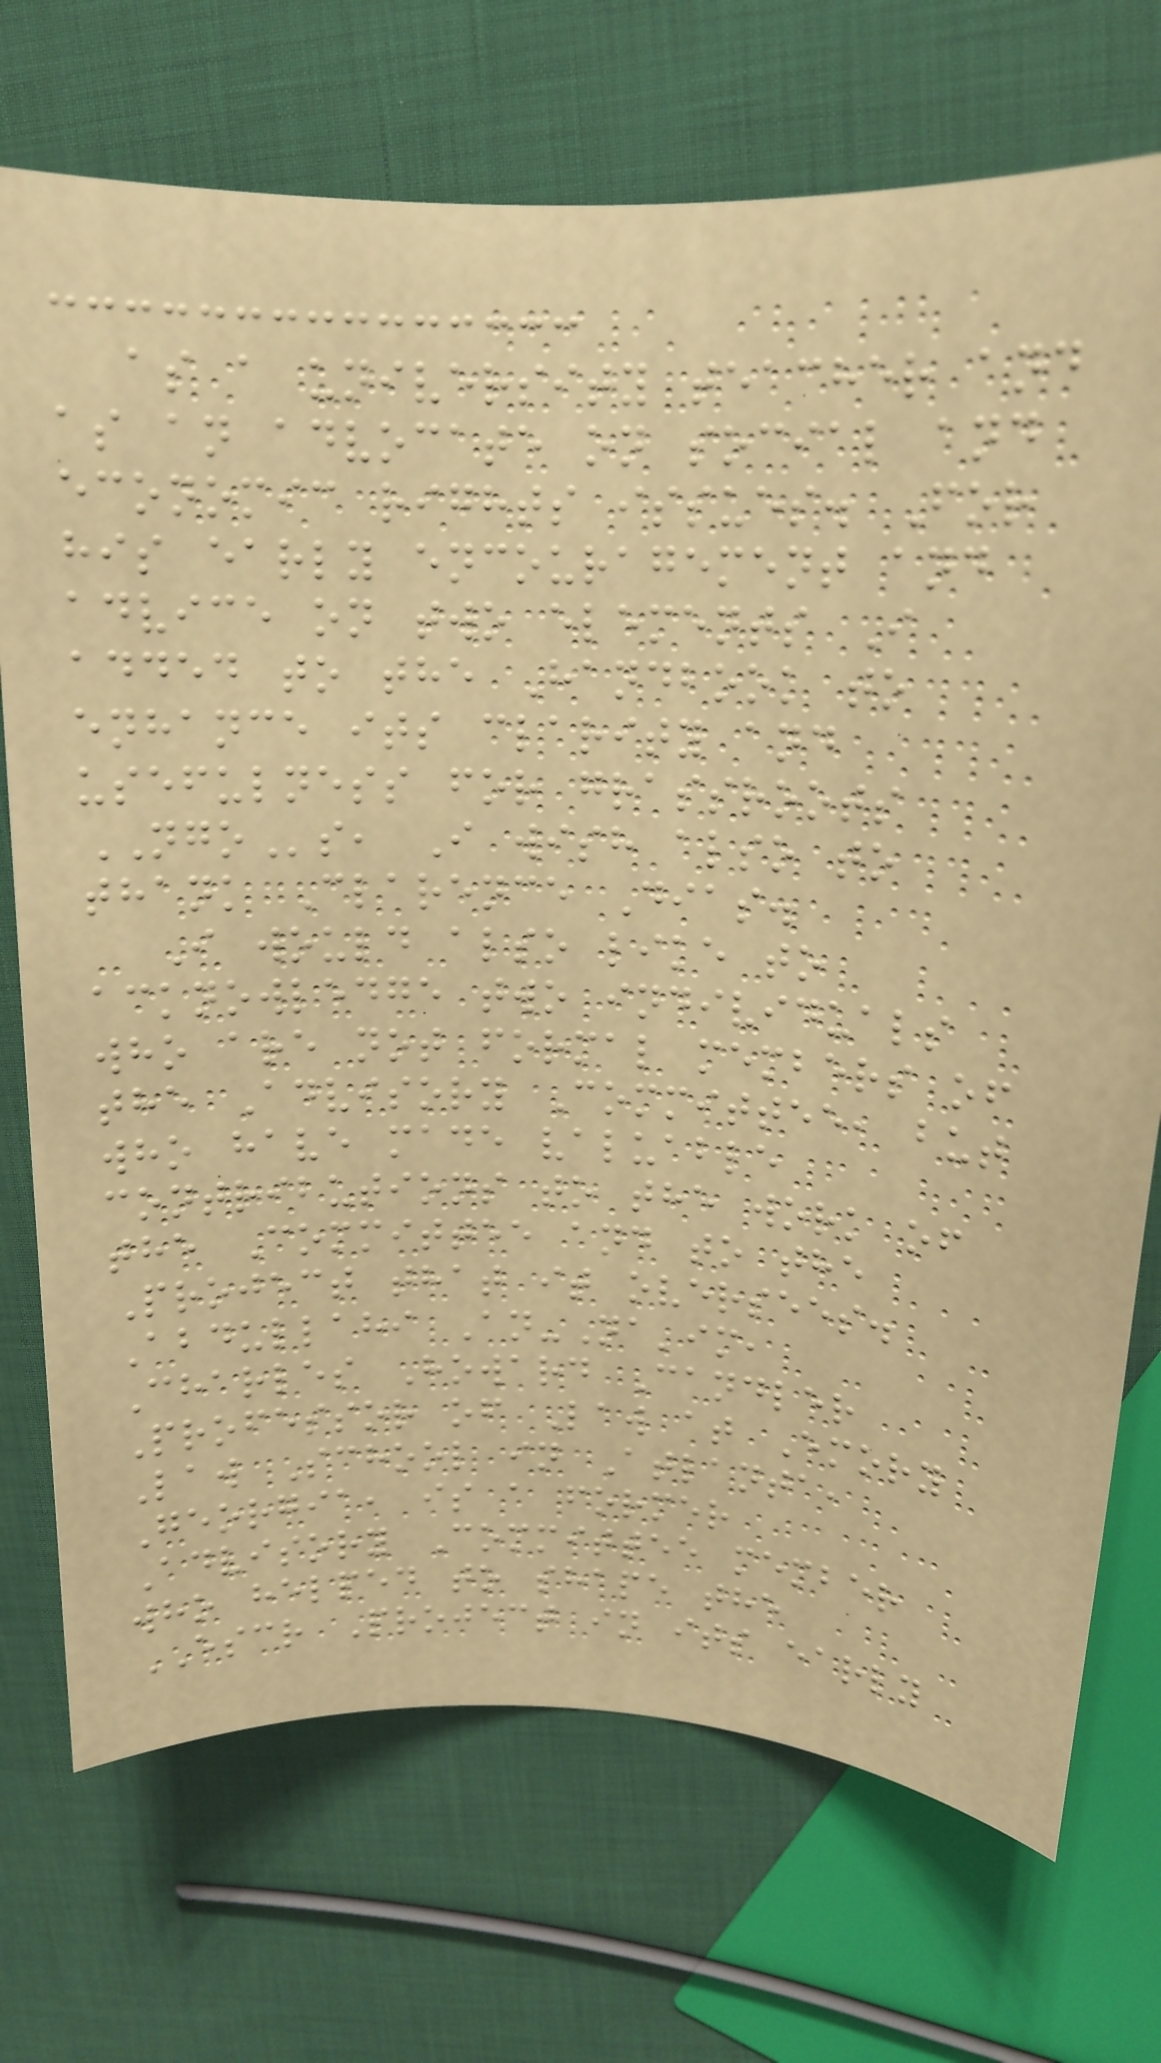as a university teacher and
as an advocate on social and
economic rights issues. For
his early encouragement and
advice on two elements I
added to the Handbook to
enhance its clarity and
usefulness for grassroots
NGOs, I wish also to
thank Clarence Dias.
I would also like to
acknowledge two individuals
who are not formal members of
the Advisory Committee, but
who have made valuable
contributions to the work of
the Committee and to the
Project that it oversees.
Abdullahi An-Na'im,
Charles Howard Candler
Professor of Law at Emory
Law School in Atlanta,
Georgia, is a former
Advisory Committee member
who helped to shape the
ESCR Project in its early
